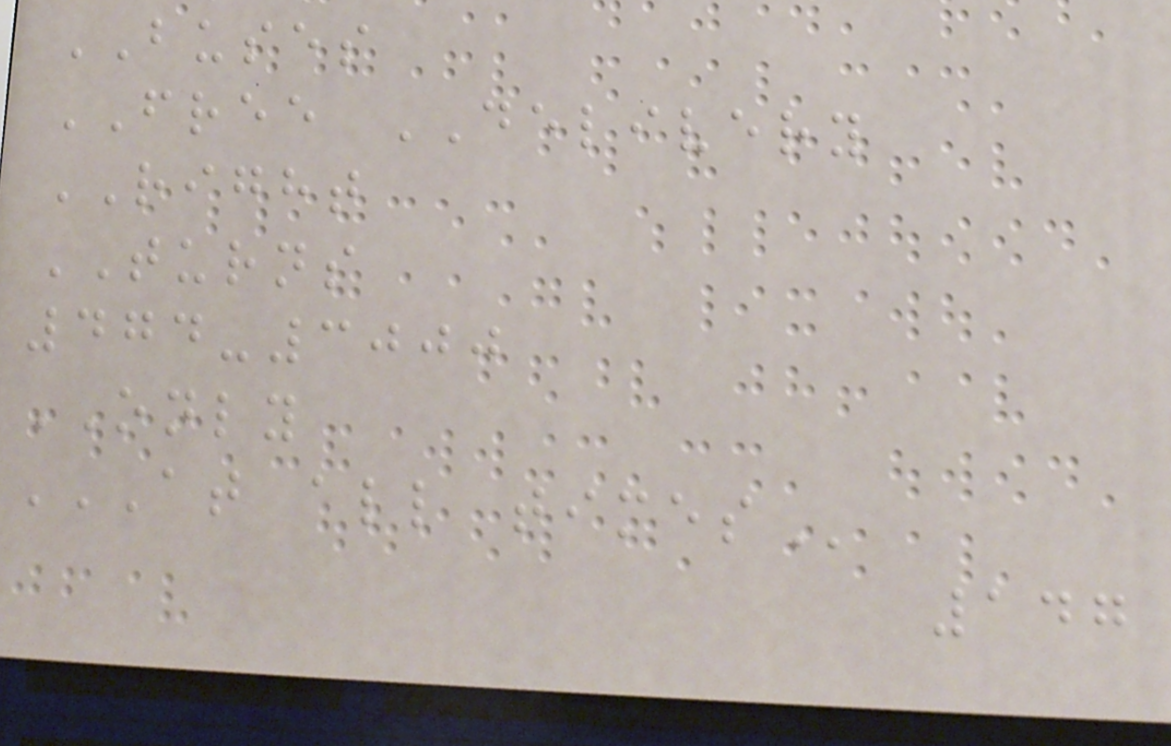BUSES
FREE DELIVERY
RIGHT
TURNS
474-3000
ONLY
AT ALL TIMES
147
